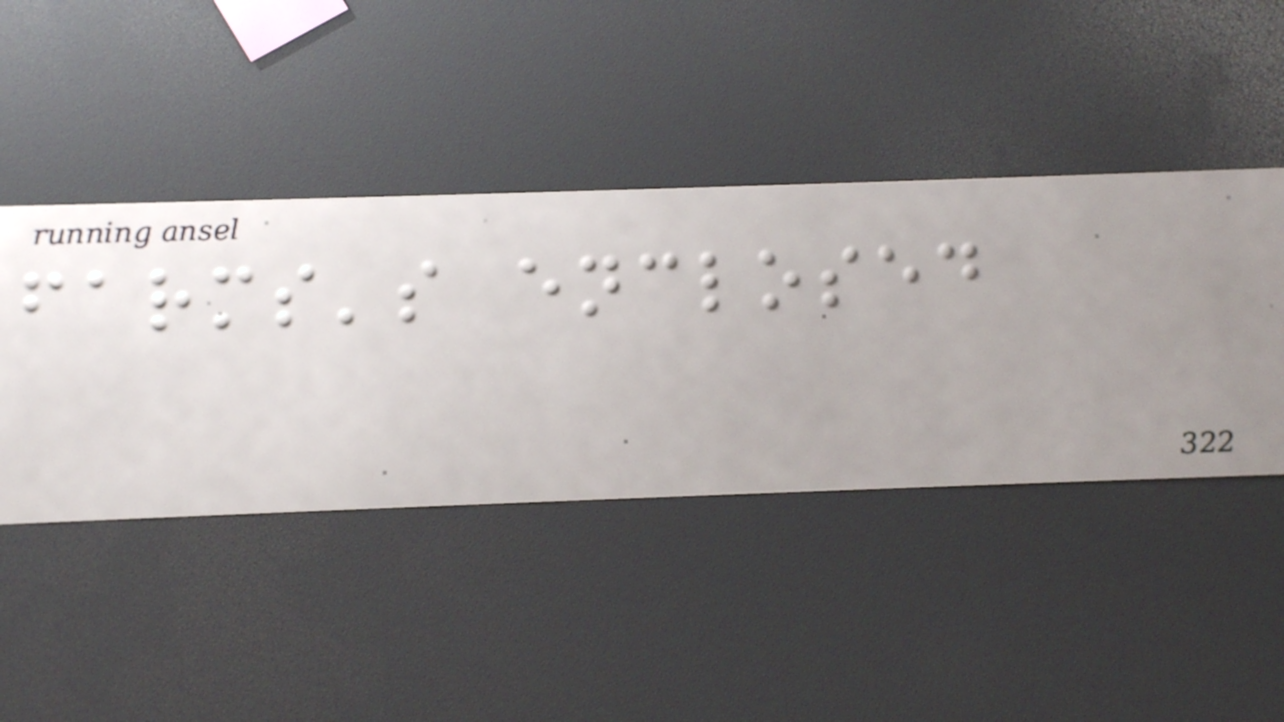farms's enclosed
